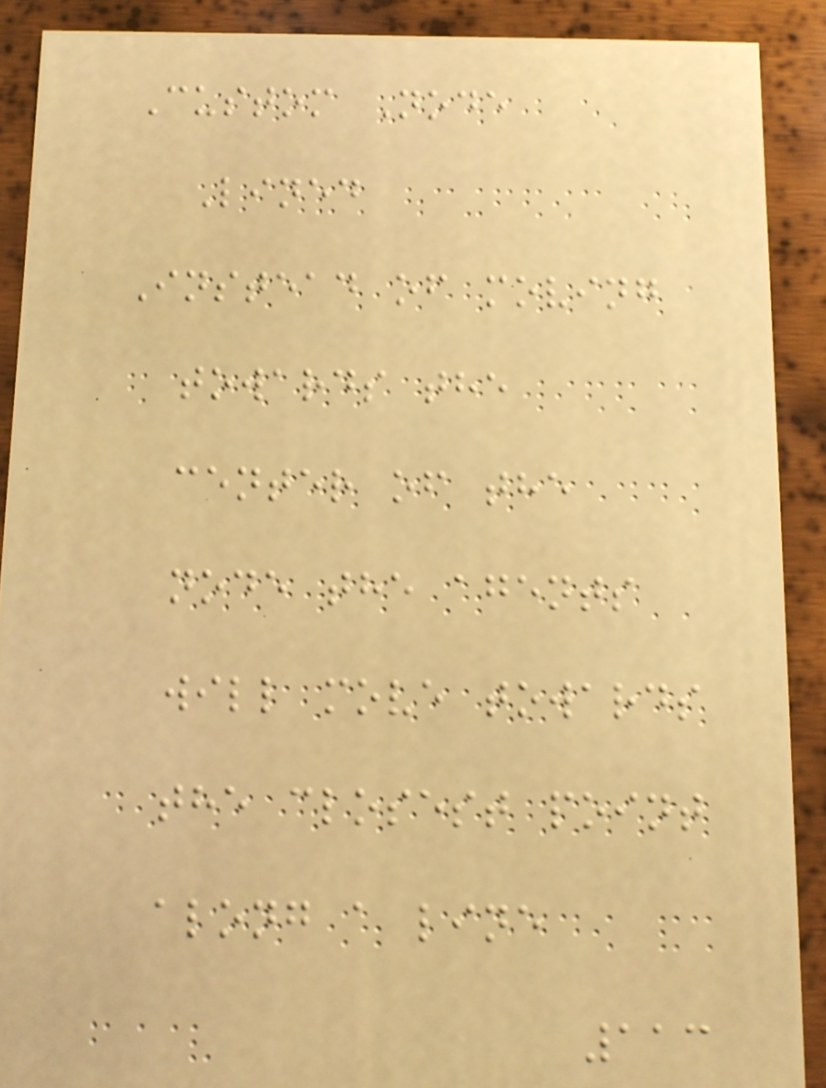Custom Node
Lined
Instead of moving
towards the
center of the
node the agents
will move towards
the closest point
along a line
113
